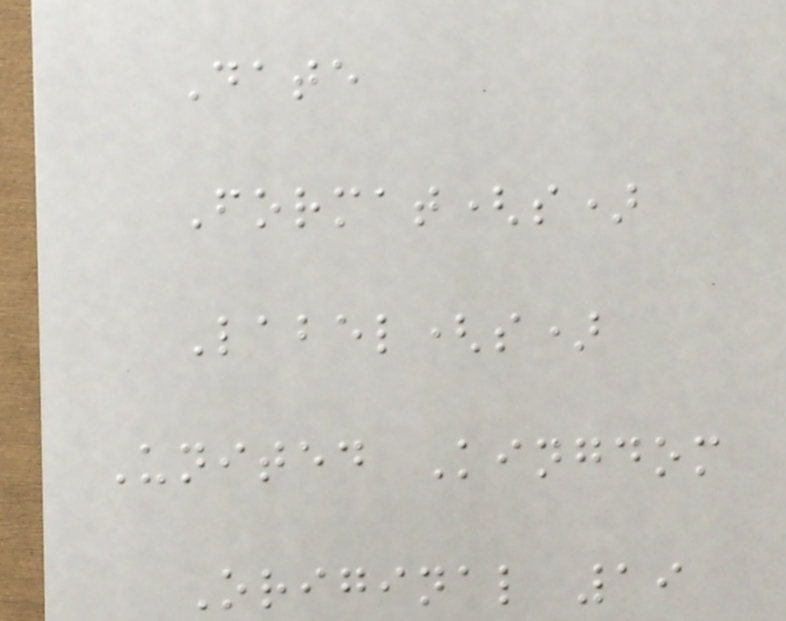Date
Format(s)
Label(s)
United Kingdom
Original 19
